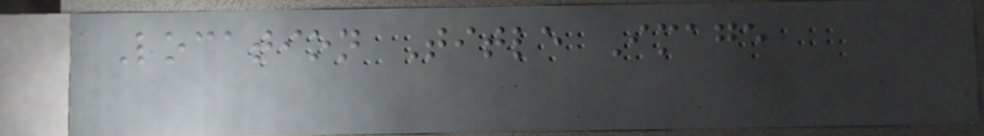Location Title Image
